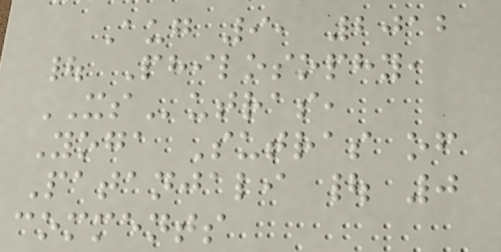Aug 9, 2012
| Philosophy,
XSutras,
Yoga Sutras of
Patanjali | 0
comments
